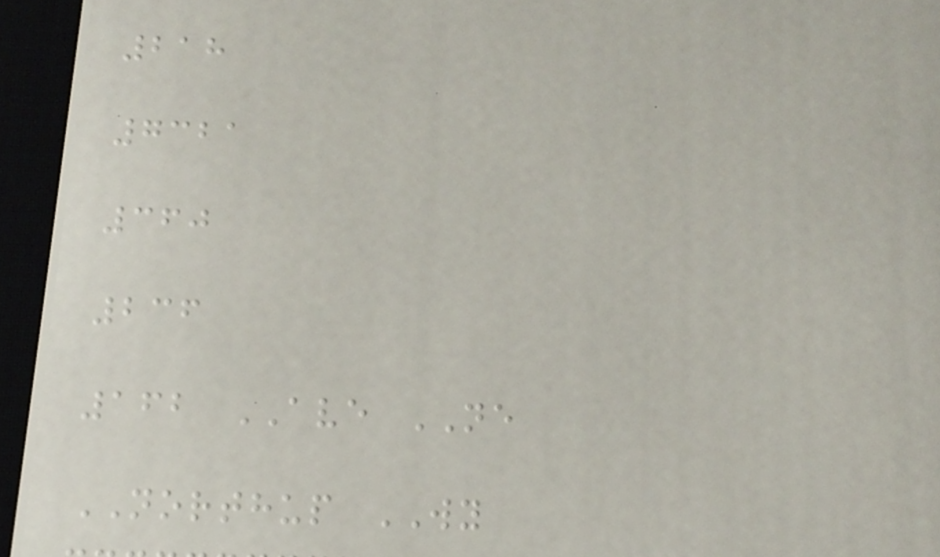218
7321
360
236
162 AVE NE
NORTHUP WY
